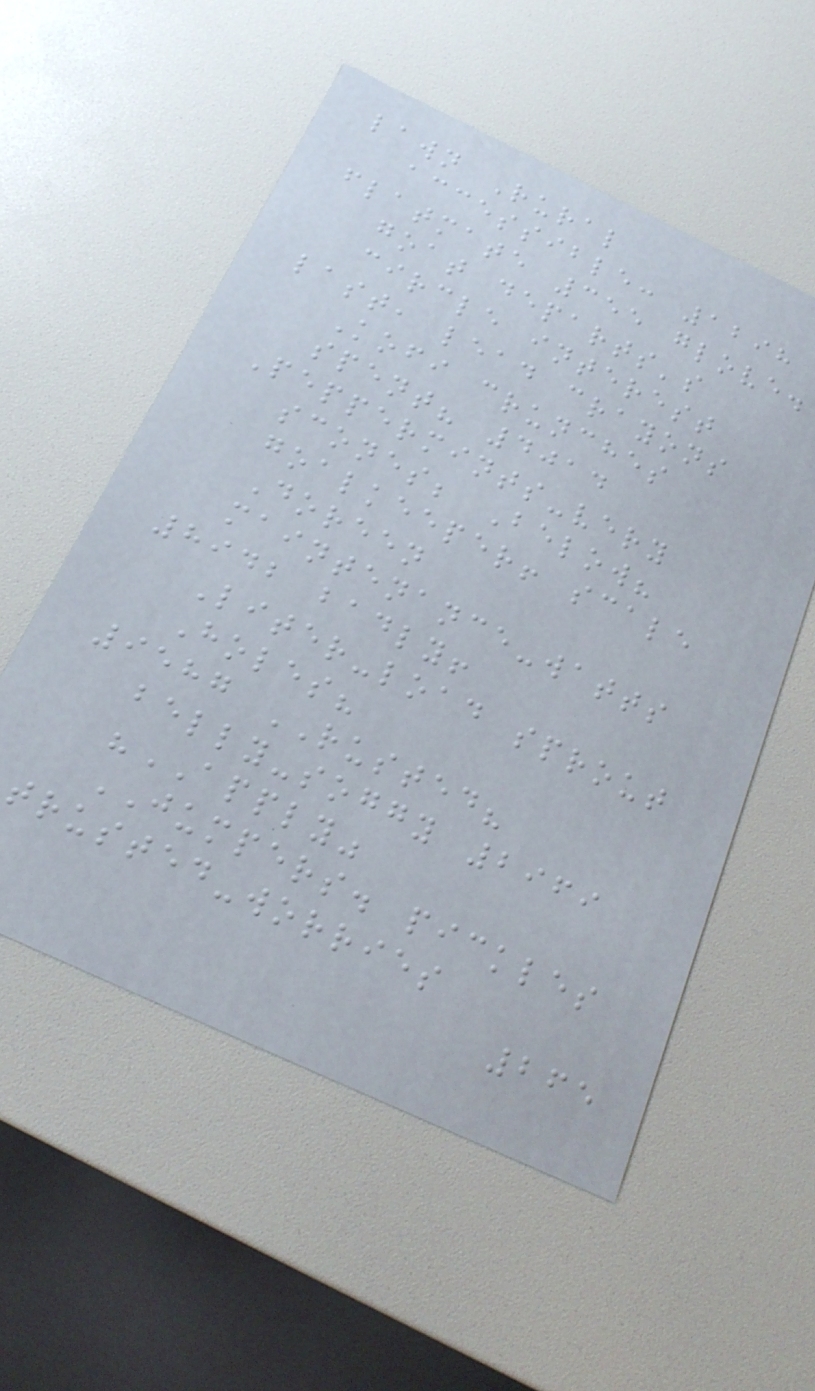lawn Rural
accessible: 1298
flatmate 355 glove.
goat departs's
circle interest
last, lead crayons
Kofi crunches
spent? 4014
Peppermints-very
scones; Below?
goalkeeper! scale
Doreen
maintenance-watts
8942 badly!
Liter-load sprout
Holes?
9587 RUSTED?
belly-soggy 2969
"APPLY"
JUMPERS. pickles
trusted-worries
265
